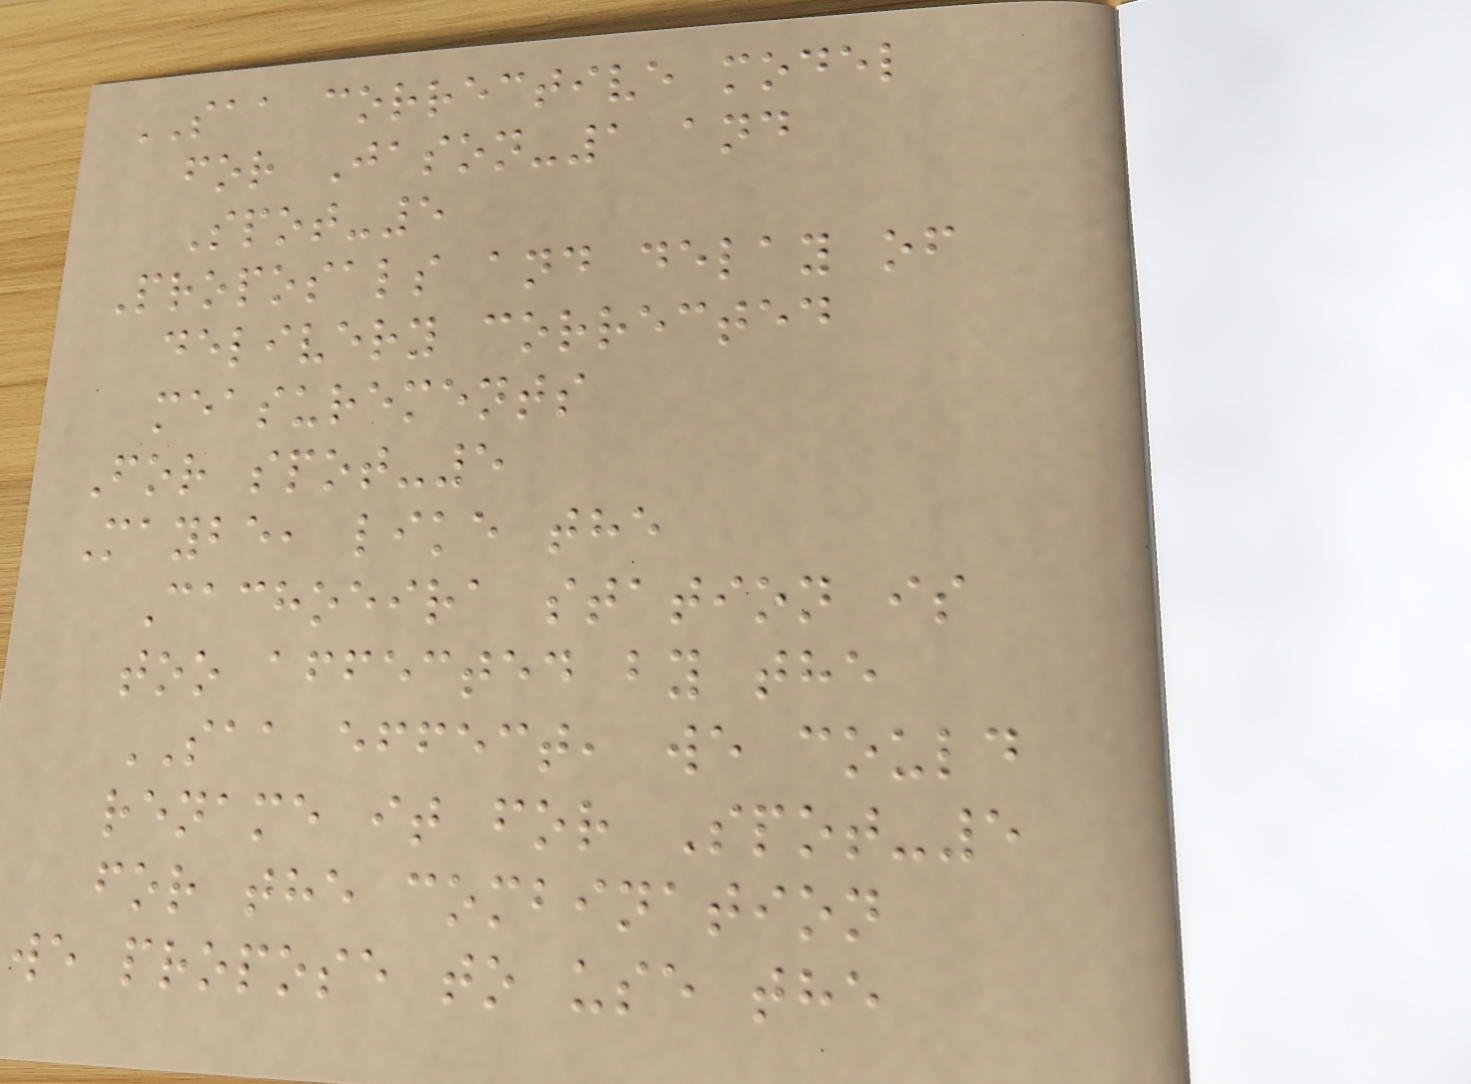SAA corrective model
for Jason-1 and
Spot-5
Proposals and delay of
delivery corrected
measurements
For spot-5
Maybe, like the
Cachoeira station is
too affected by the
SAA effect, we could
rename it for Spot-5
for the combination
we propose to use the
